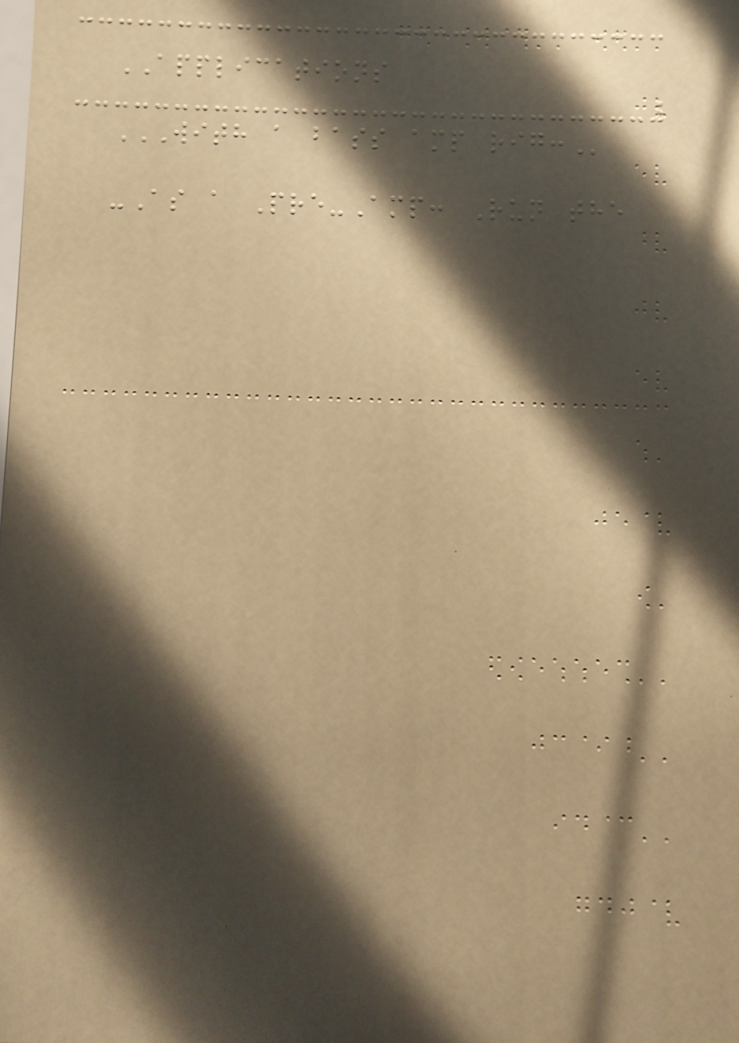APPLICATIONS
WITH A BASS AMP RIG:
-As a Pre-Amp: Run the
